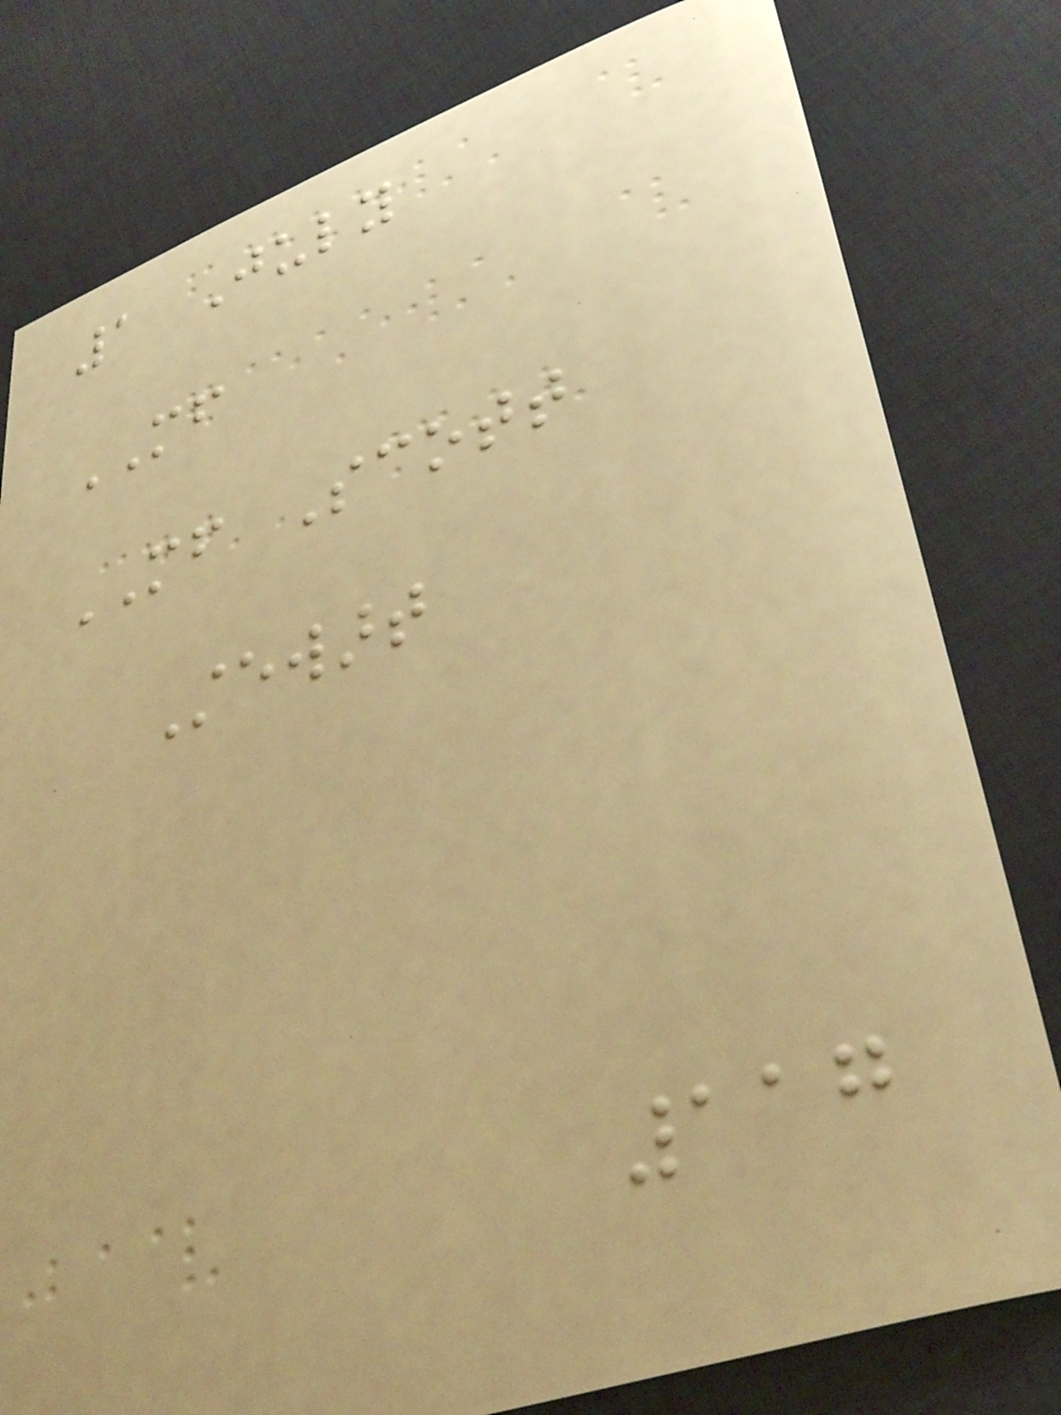1 July
MF
MF Scott
Stewart
117
